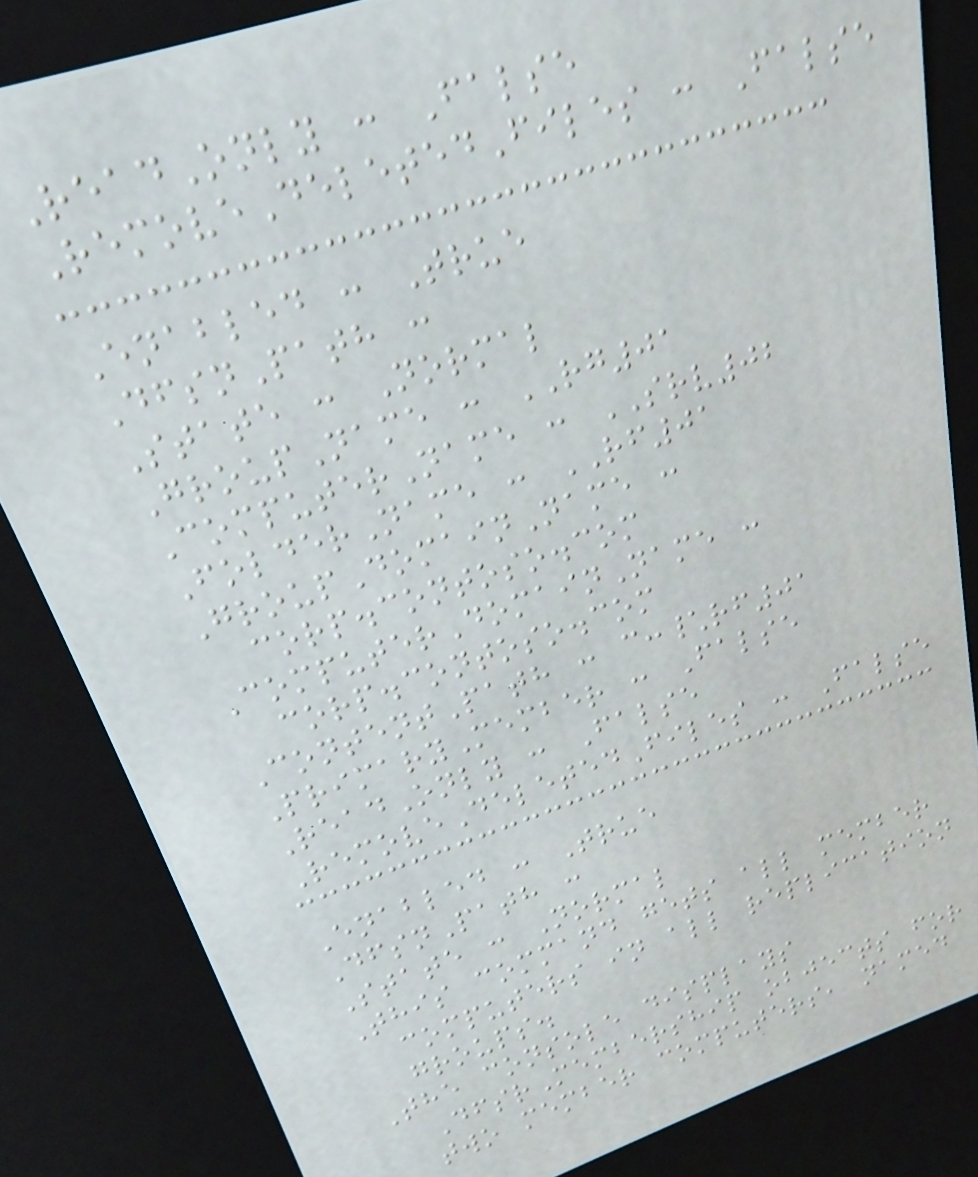ReadOnly : False
RemoveDeletedFiles : False
Enabled : True
DfsnPath :
State : Normal
GroupName : RG01
ComputerName : SRV02
FolderName : RF01
GroupDomainName :
corp.contoso.com
ComputerDomainName :
corp.contoso.com
ContentPath : c:\rf01
PrimaryMember : False
ReadOnly : False
RemoveDeletedFiles : False
Enabled : True
DfsnPath :
State : Normal
This command gets all member
computers in all replication
groups.
The console displays
DfsrMembership objects for
two member computers, named
